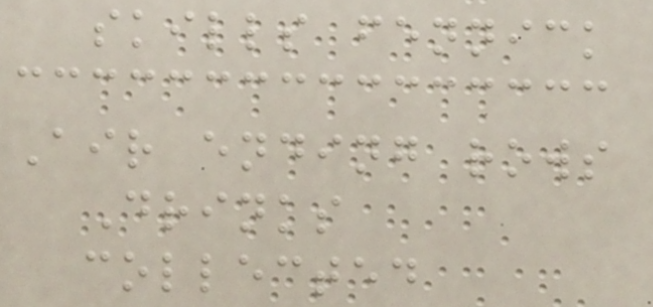skills fennick
Air ending rows
Drinks
collected
